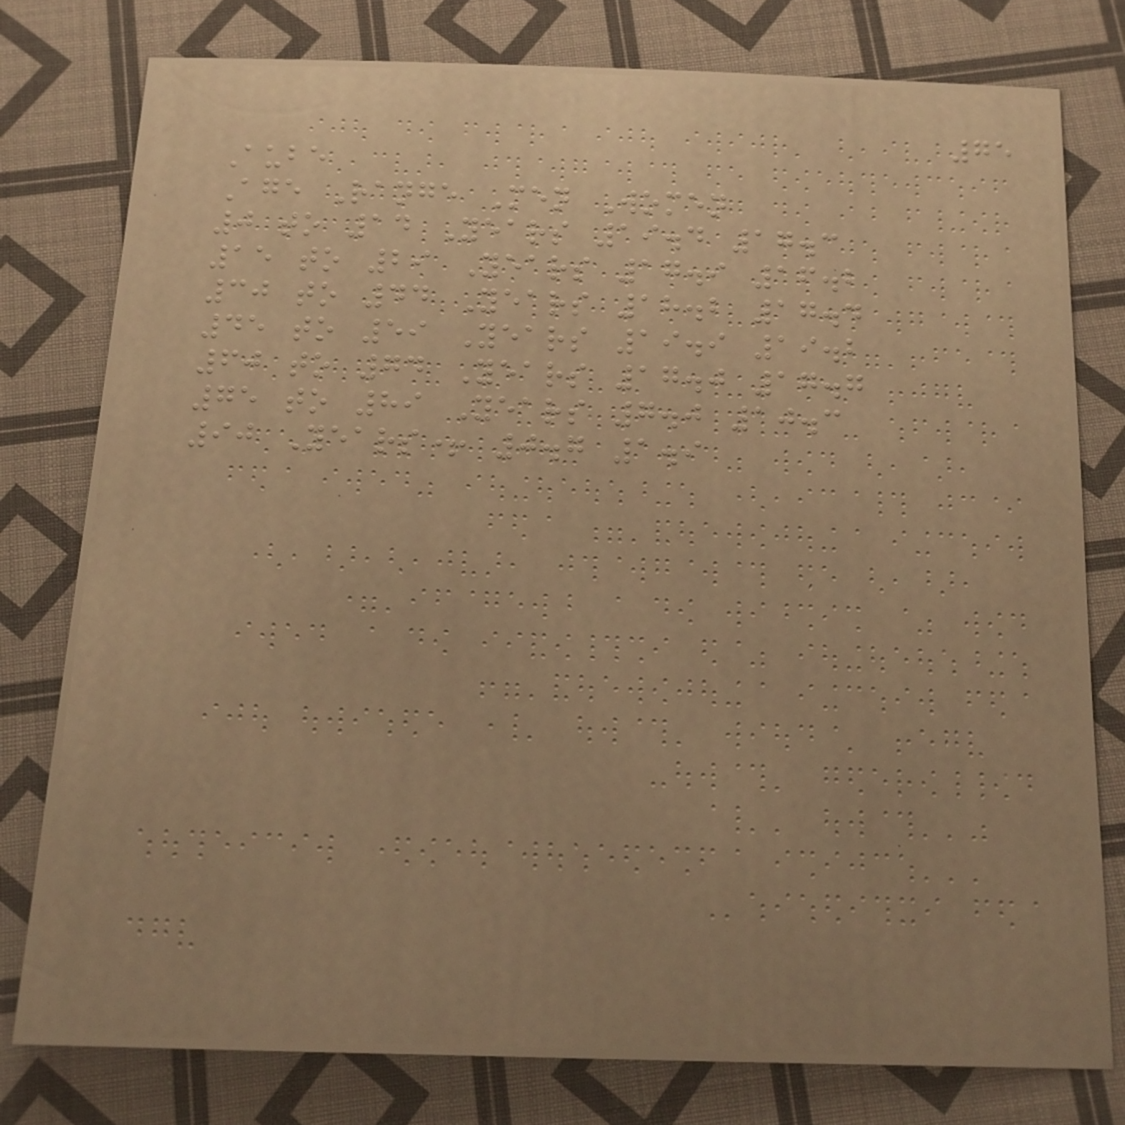75
Aube
Age Range Men Women
0 to 14 Years 19.4 17.3
15 to 29 Years 17.9 16.2
30 to 44 Years 18.2 17.4
45 to 59 Years 19.9 19.2
60 to 74 Years 17.0 17.7
75 to 89 Years 7.0 10.3
90 Years+ 0.7 1.9
